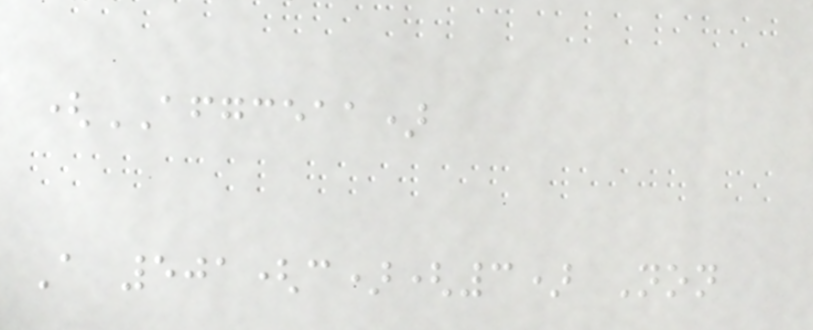(AFGCEAA)
A 501(c)(3) Non
